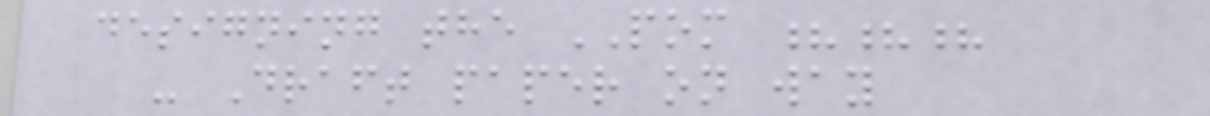designing the POM ???
- Draft paper on way
